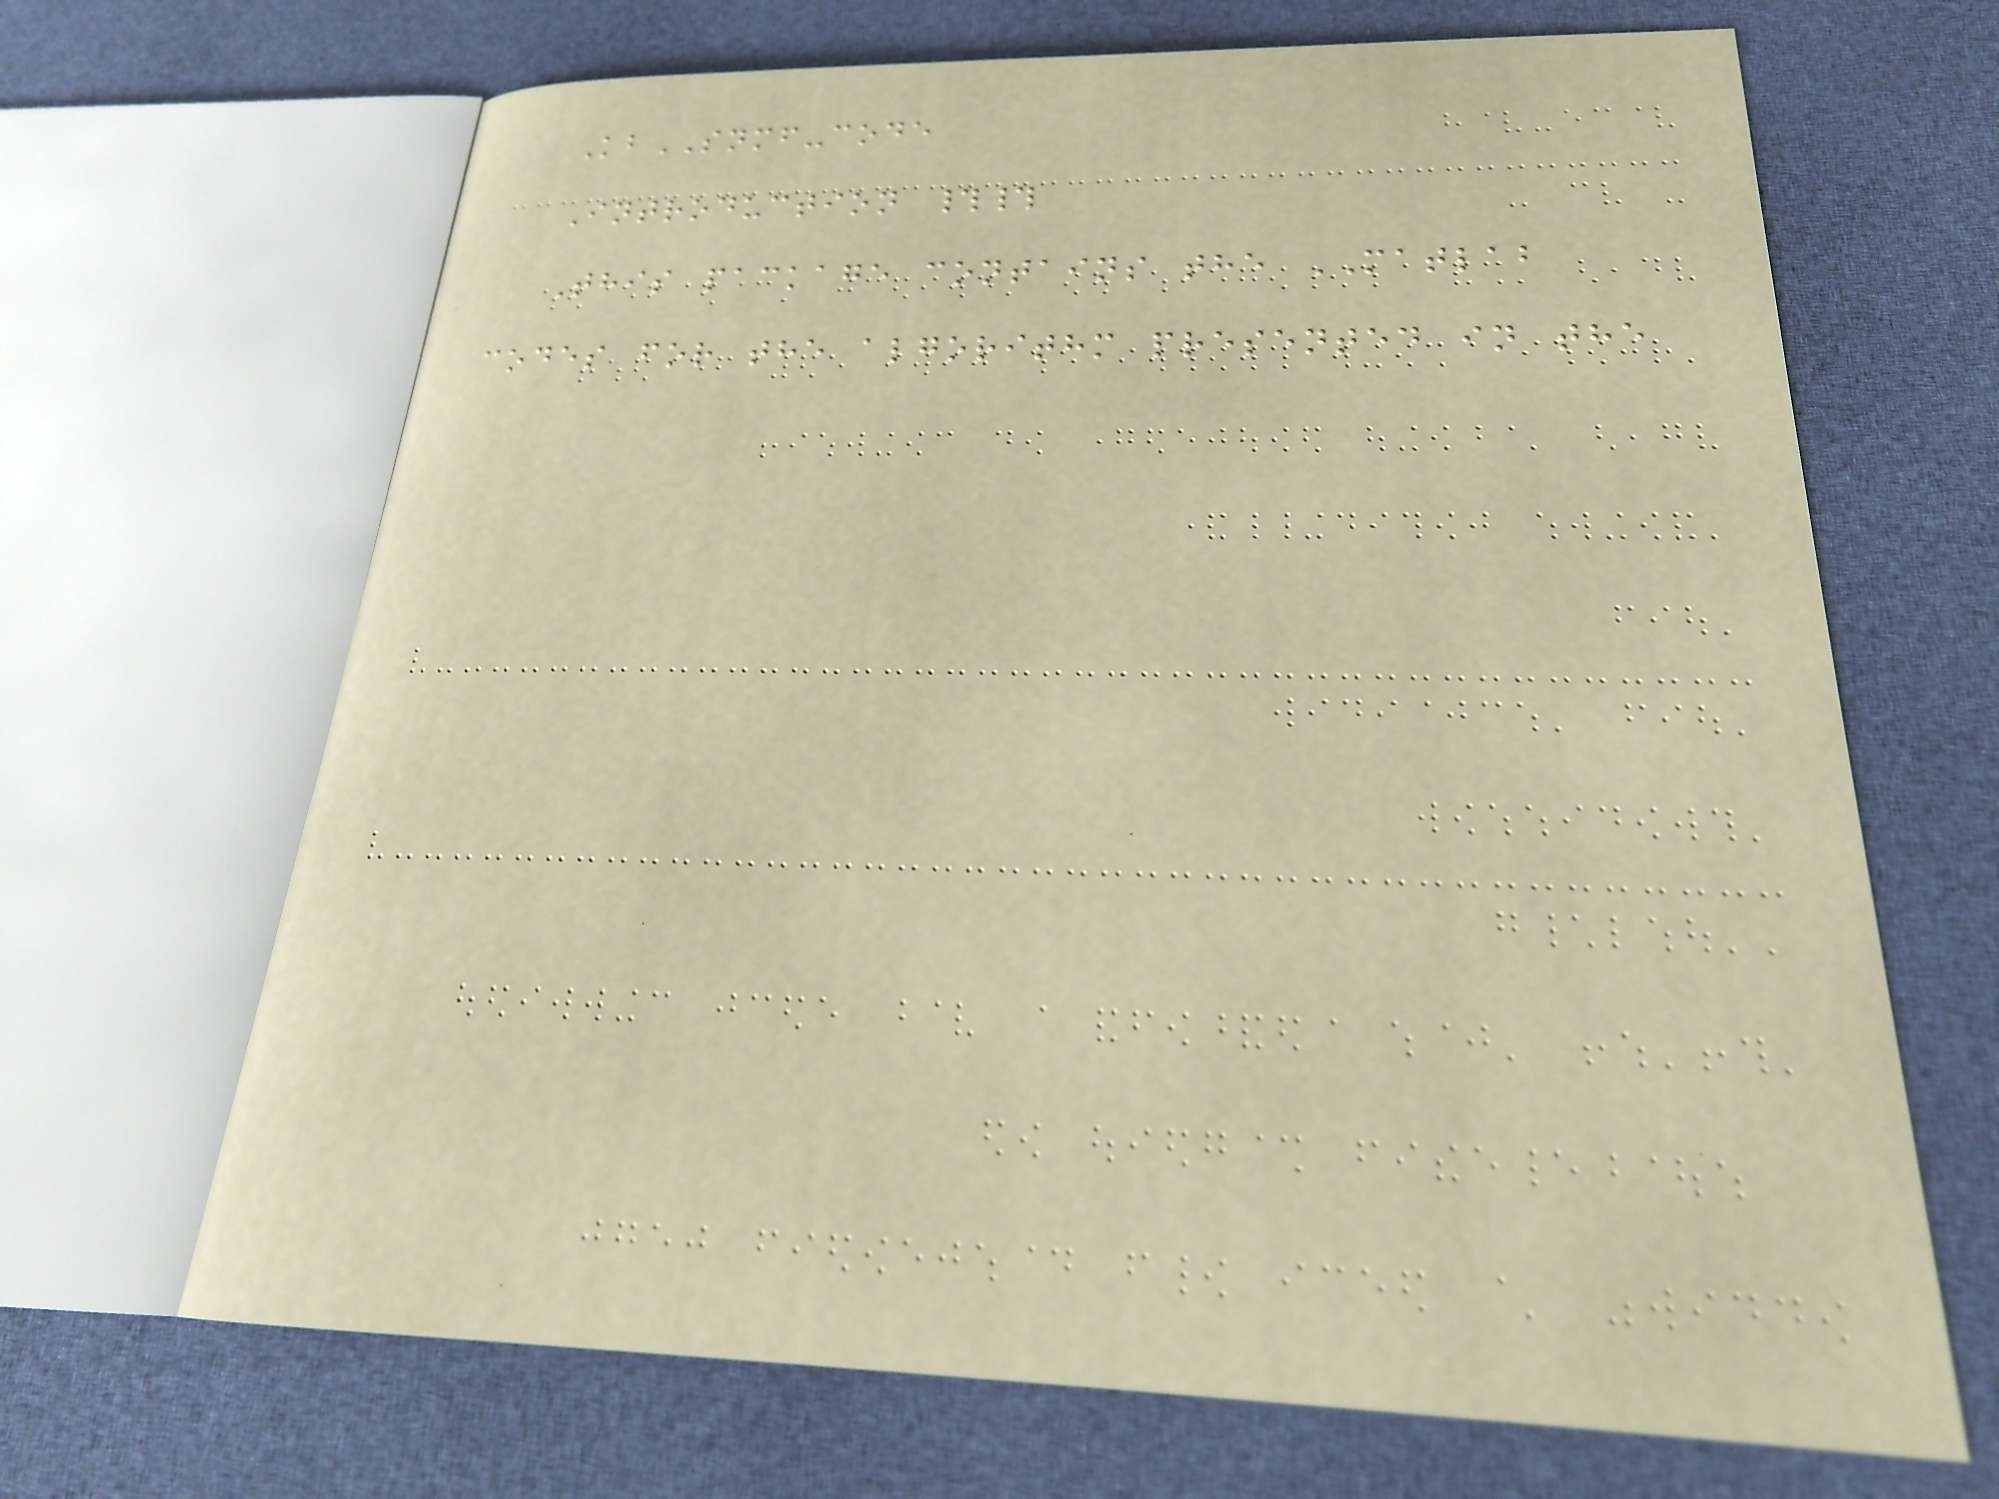KbSNMF-code
Introduction ##
This package contains the MATLAB
codes for the algorithm presented in the
